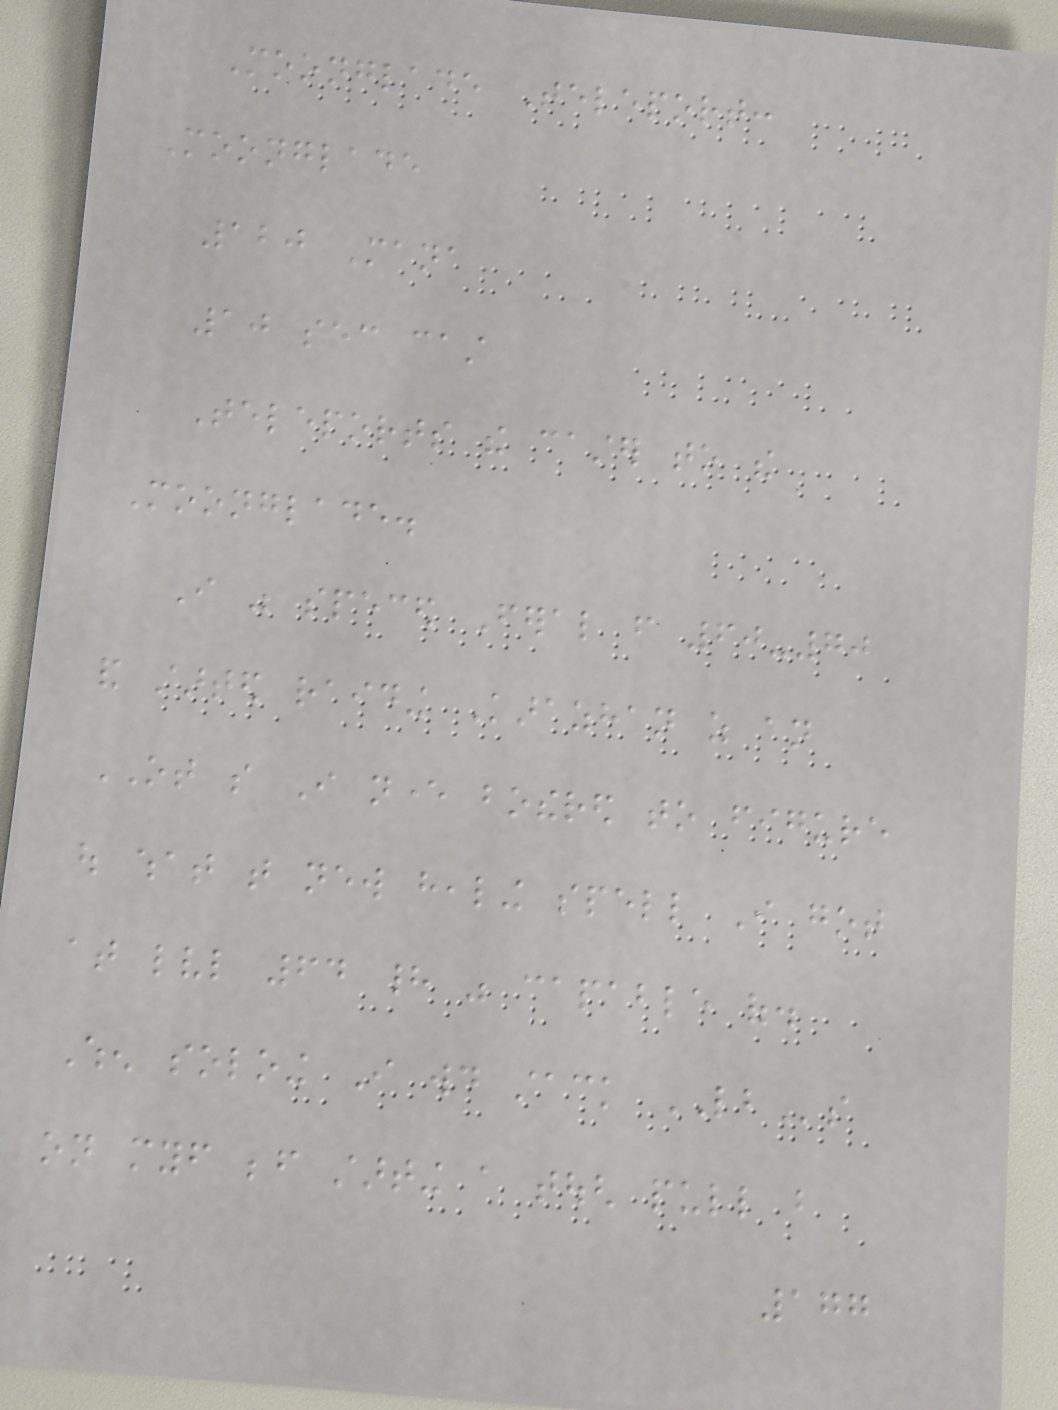Moonglade Teleport:
Moonglade
120 Mana
10 sec cast
Teleports the caster to the
Moonglade.
I was speced Feral from 60-70
and started raiding Karazhan as an
OT so I never bothered to figure
out what that new healing spell I got
at lvl 64 had was capable of.
When soloing I would stack LBs
on myself before starting a tough pull but
177
